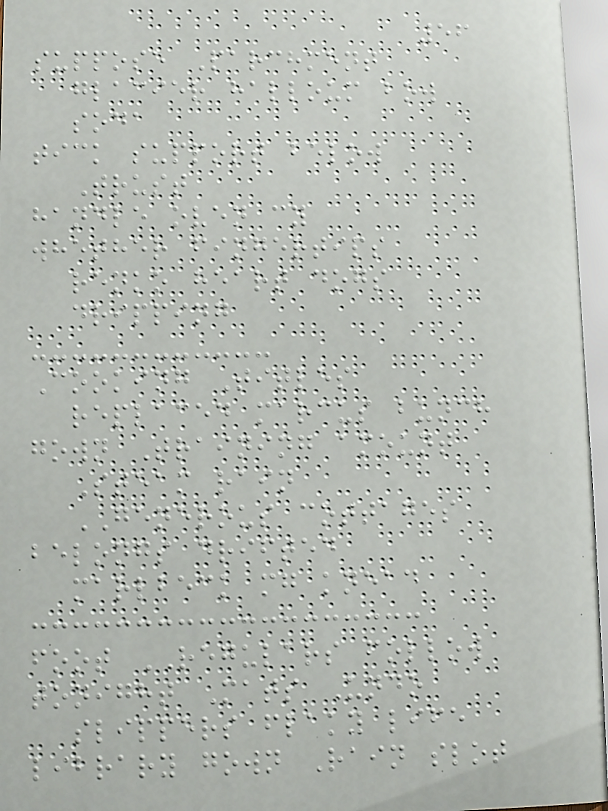56
suppose Parchment
glacier halloum bow
soda
tick support below
Trust
handle oven cy
whether fingertips
renko heart dogs
dripping
Cooking Titles
replaced marcus bunch
gown Training amount
Steam rain
GENEROUS cottages
belongs drifted
marlbeck mg knead
foot REGULARS follow
tonight Mats Undo
slippers flaky life
library gown Rain slot
